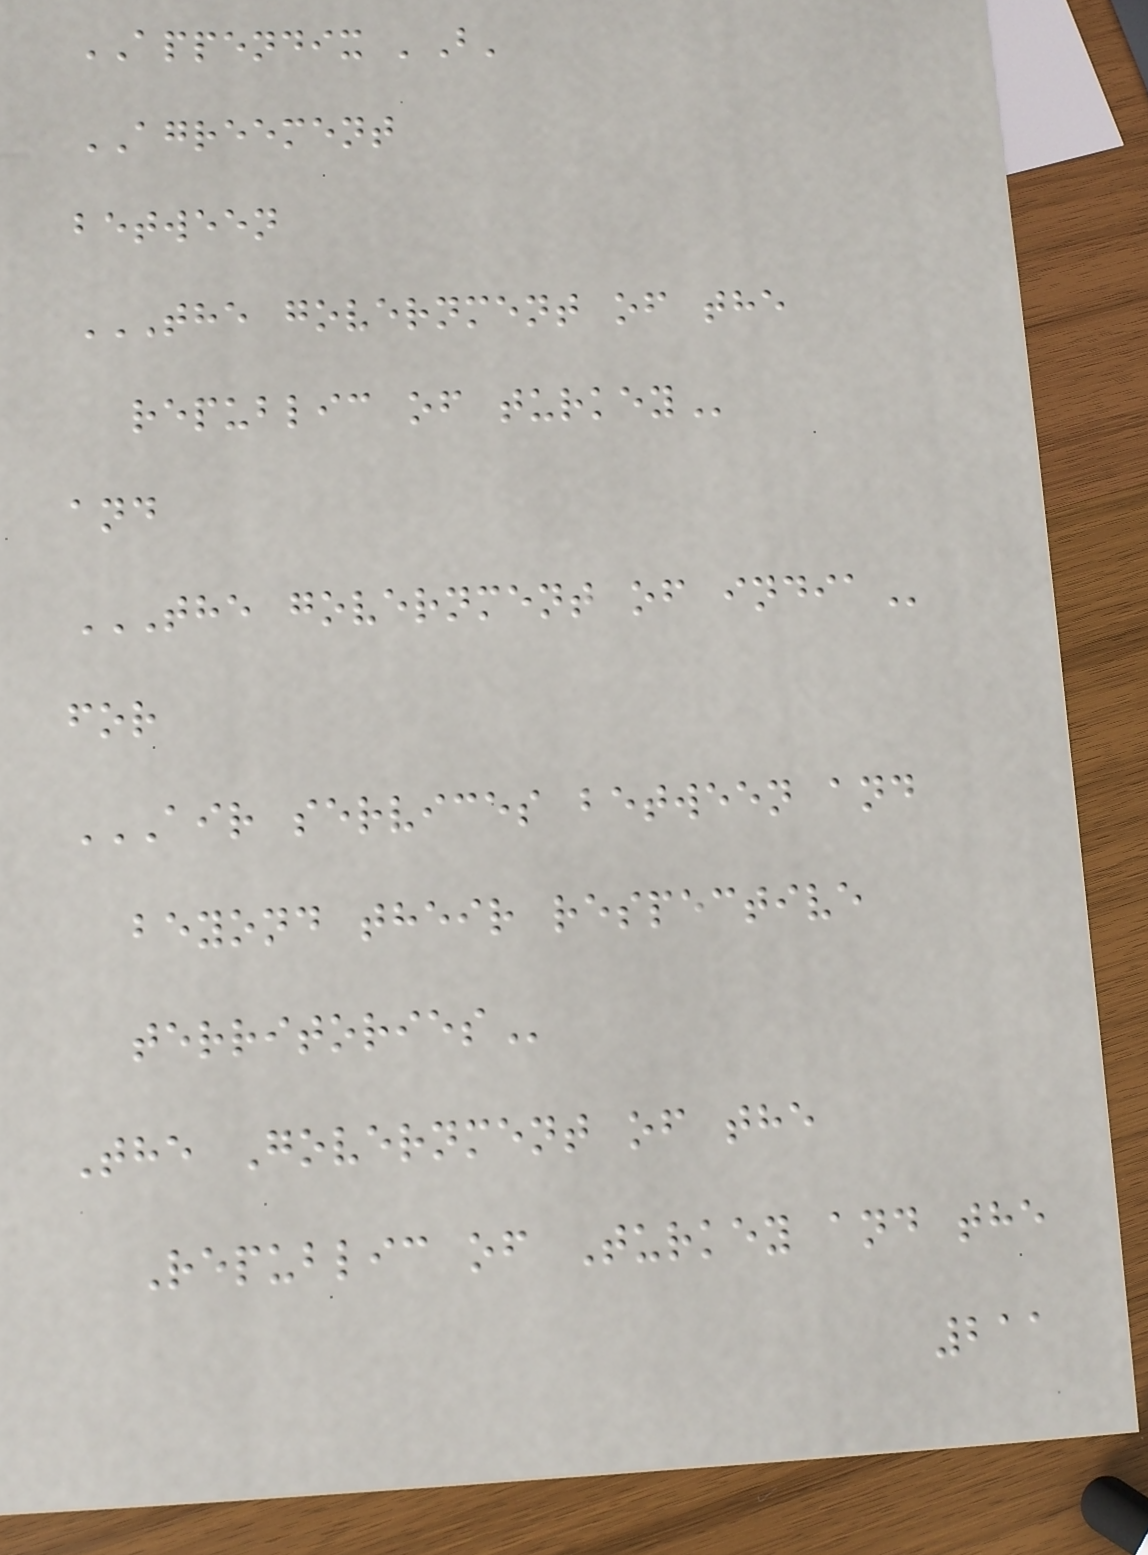APPENDIX 'B'
AGREEMENT
between
THE GOVERNMENT OF THE
REPUBLIC OF TURKEY
and
THE GOVERNMENT OF INDIA
for
AIR SERVICES BETWEEN AND
BEYOND THEIR RESPECTIVE
TERRITORIES
The Government of the
Republic of Turkey and the
211
